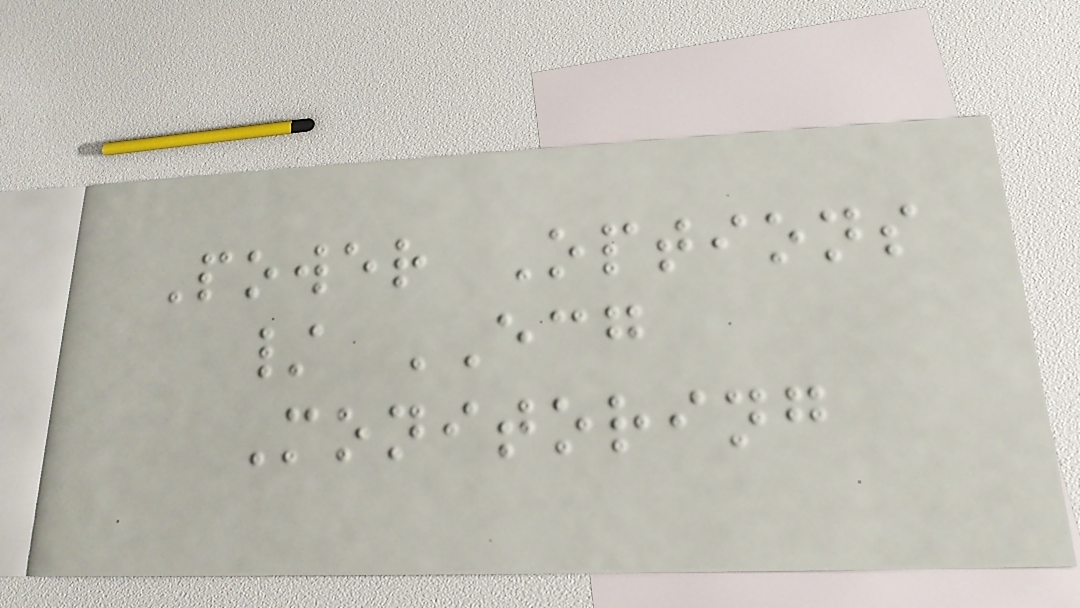Power Options
/ ECG
Monitoring
